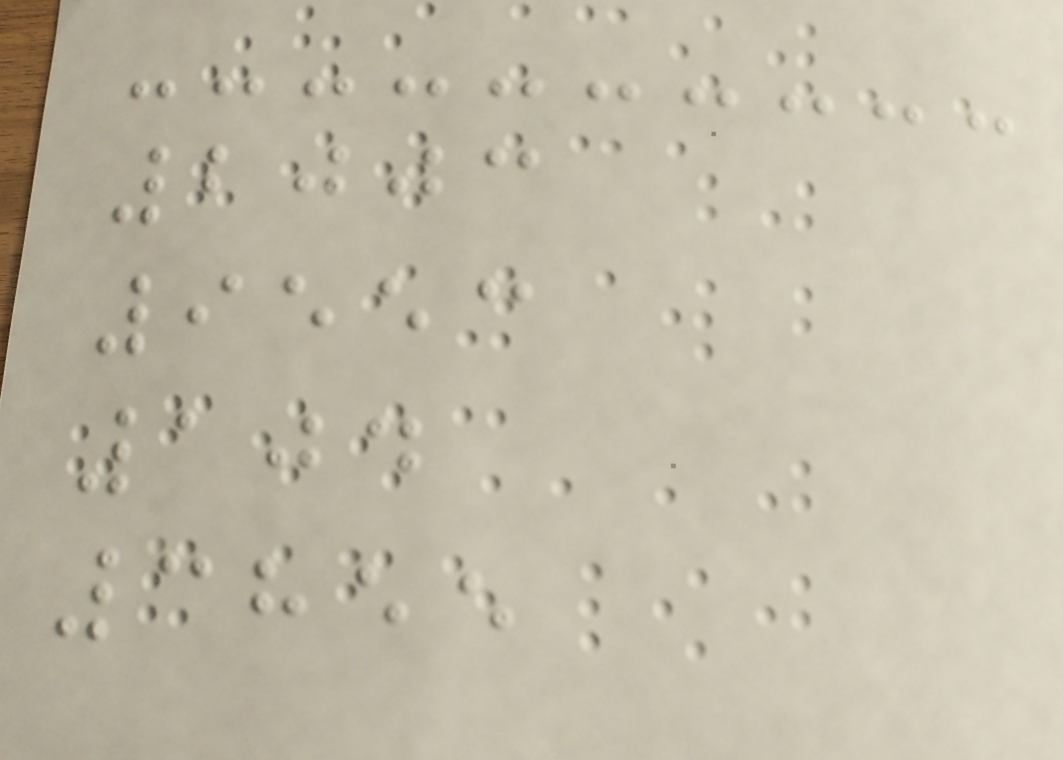2003
9553
104
3855
